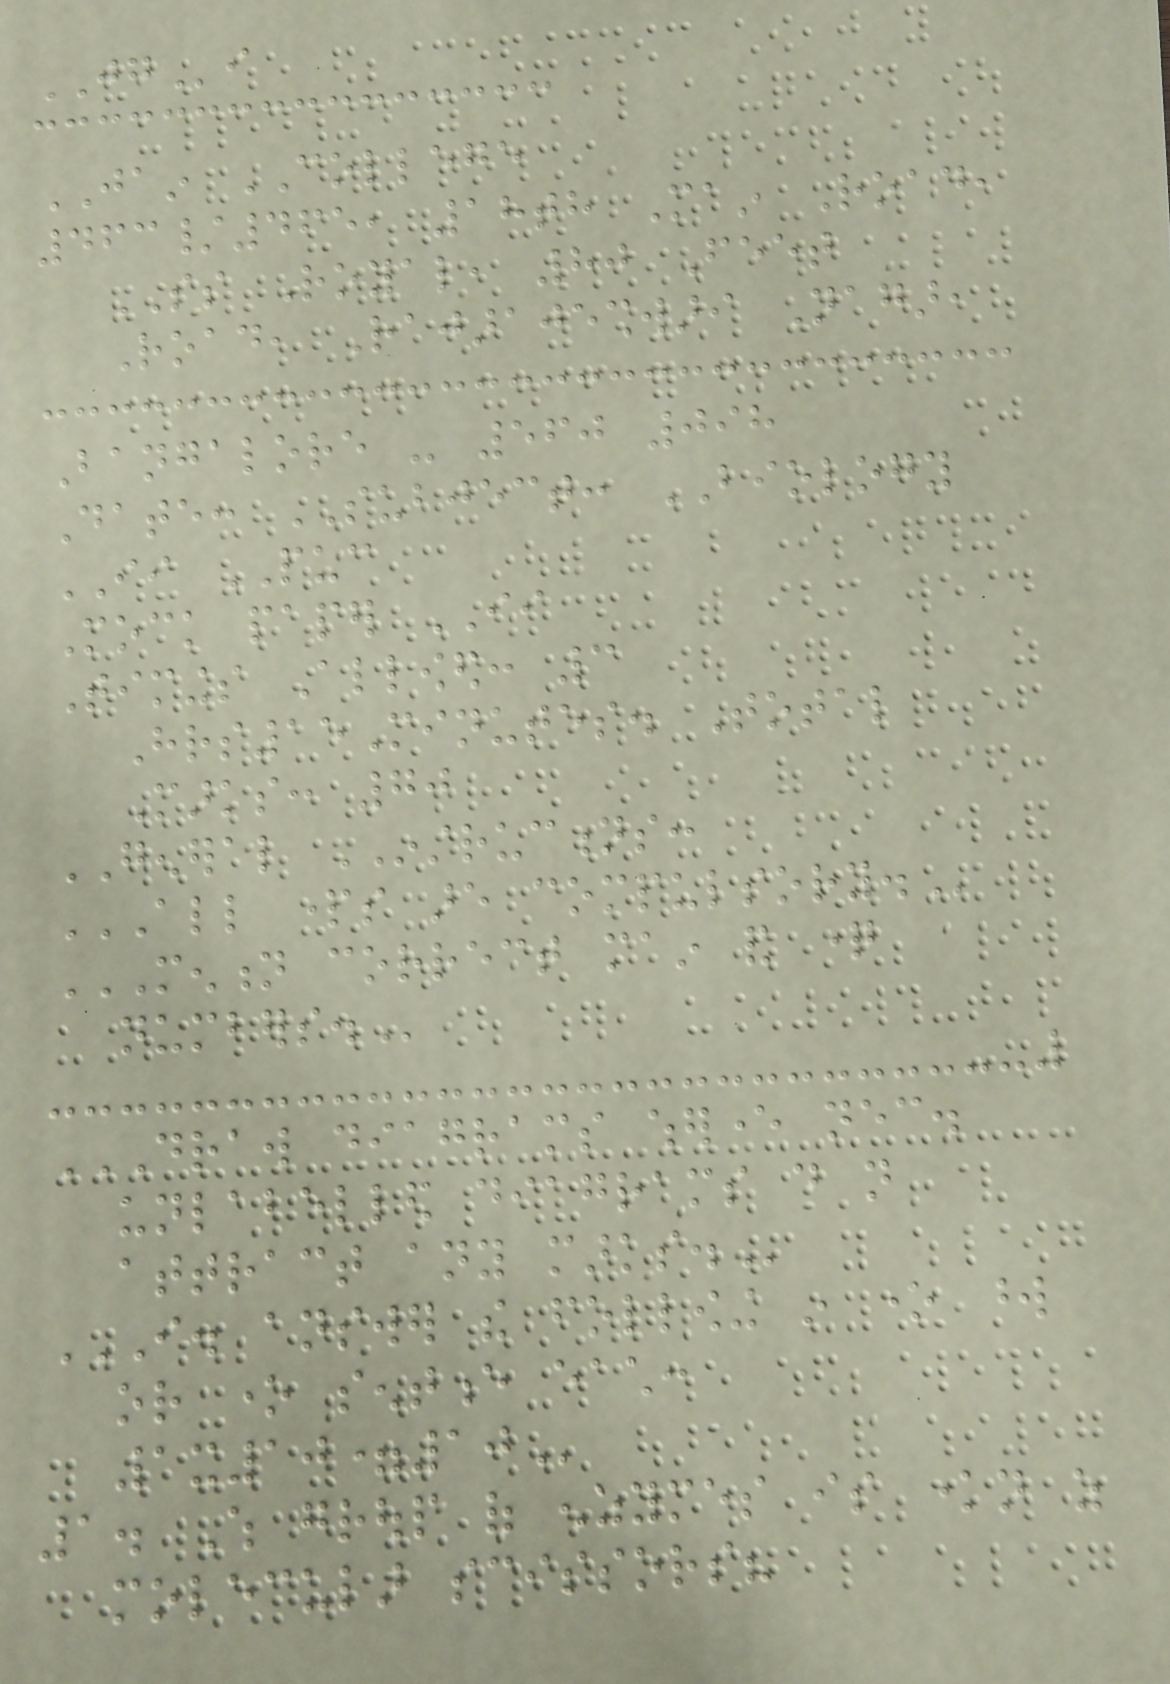JGi
JAIN COLLEGE
463/465, 18th Main Road,
SS Royal, 80 Feet
Road, Rajarajeshwari Nagar,
Bangalore - 560 098
Date: SUBJECT: BIOLOGY
II PUC
Mock paper II
Timings Allowed: 3
Hrs15Minutes. Total
Marks: 70
GENERAL INSTRUCTIONS:
ALL PARTS ARE COMPULSORY.
MENTION CORRECT MAIN AND QUESTION
NUMBERS.
DRAW DIAGRAMS WHEREVER NECESSARY.
UNLABELLED DIAGRAMS DO NOT
ATTRACT ANY MARKS.
I. ANSWER THE FOLLOWING IN ONE WORD
OR ONE SENTENCE EACH:
1X10=10
1. Which group of enzymes is known as
molecular scissors?
